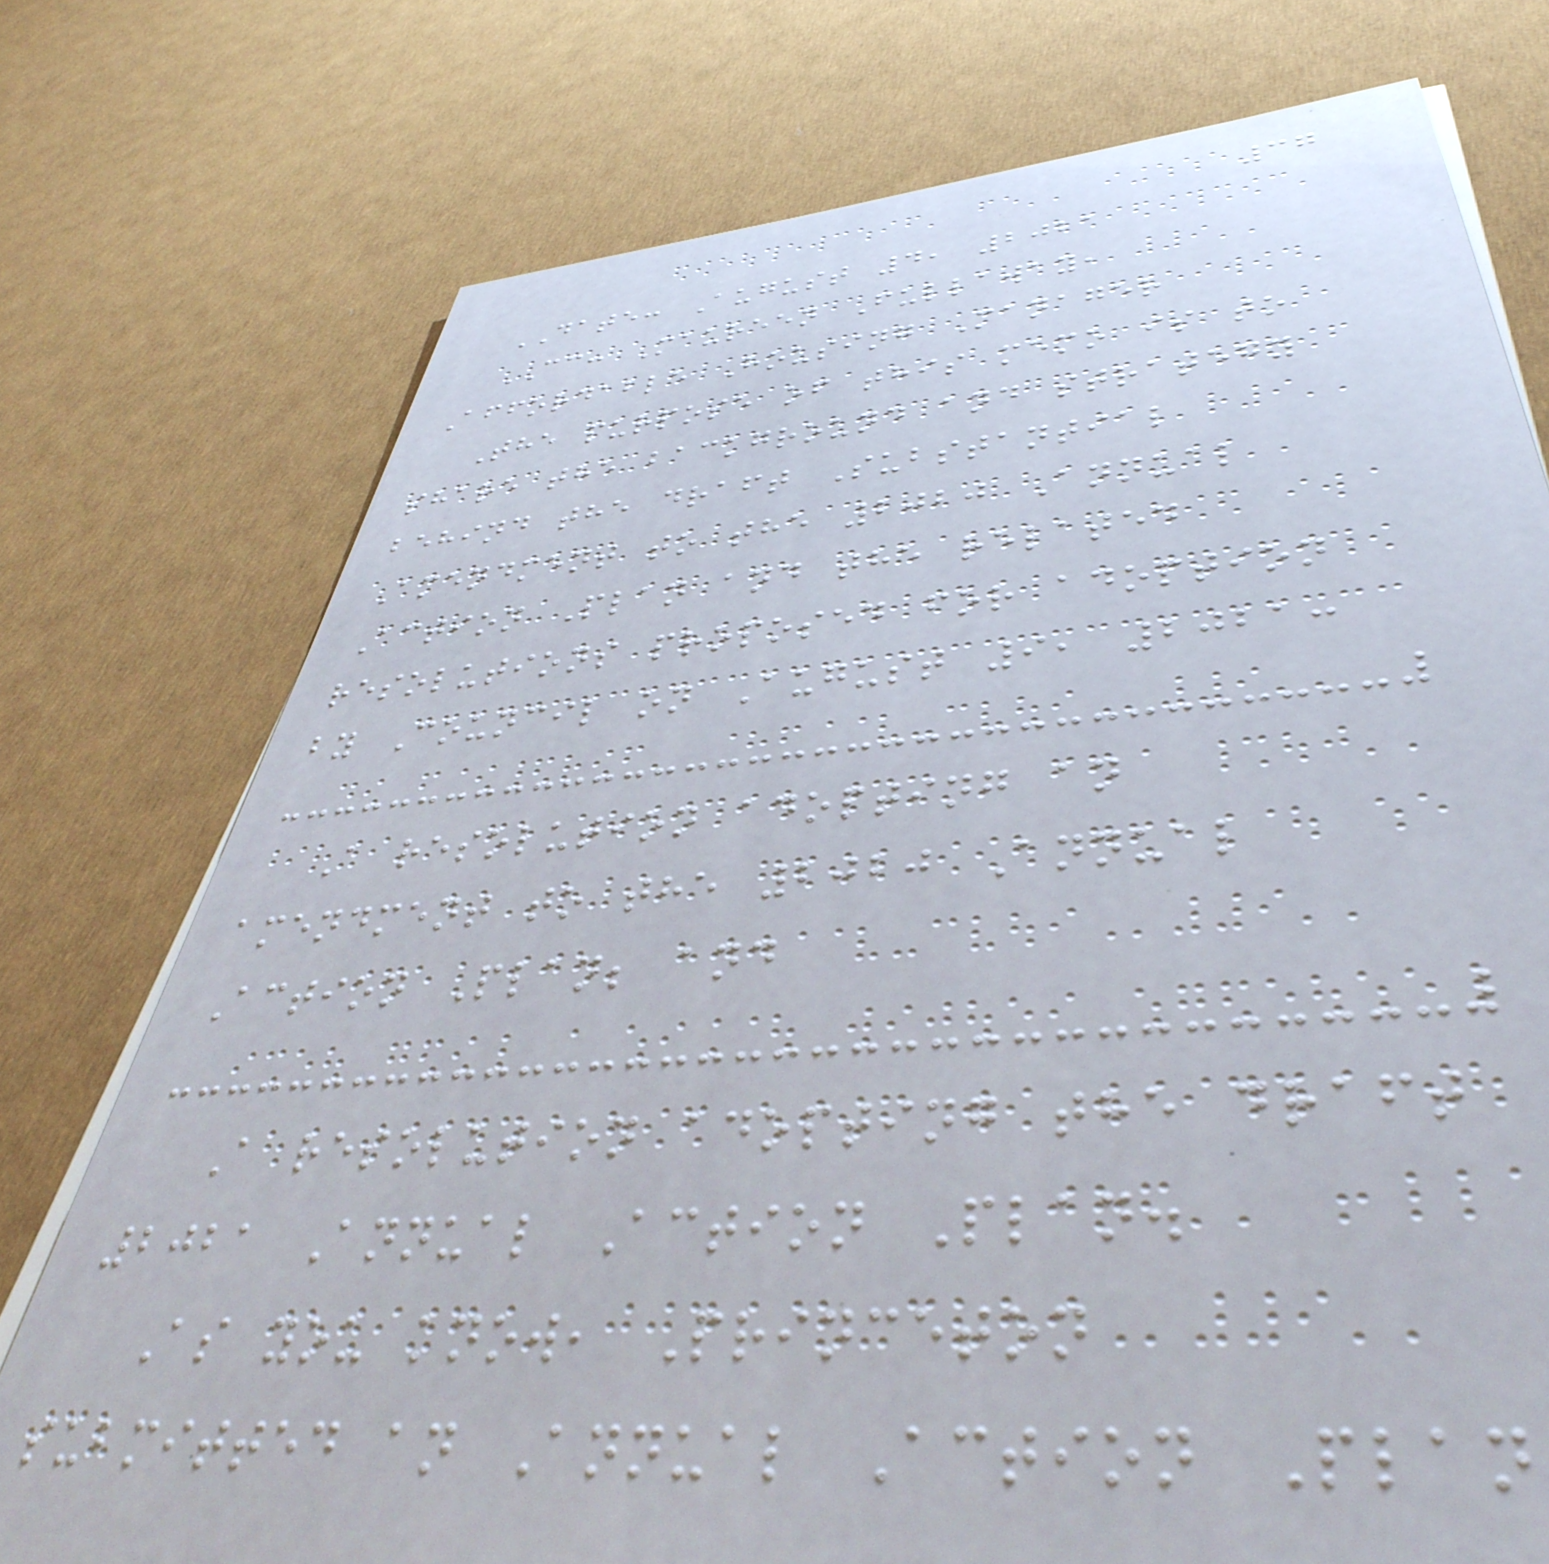37
DATE: August 4, 2021
CC: Maureen Fullaway,
Affordable Housing Manager
The purpose of this memo is to
share the background and strategy
behind the draft Substantial
Amendment to the 2020 Annual
Action Plan and the related
resolutions proposed for adoption
by Council on August 9, 2021:
A resolution adopting an
amendment to the 2020 Annual
Action Plan; and
A resolution adopting the draft
2021 Annual Action Plan.
As you know, Princeton
submitted an Annual Action Plan
